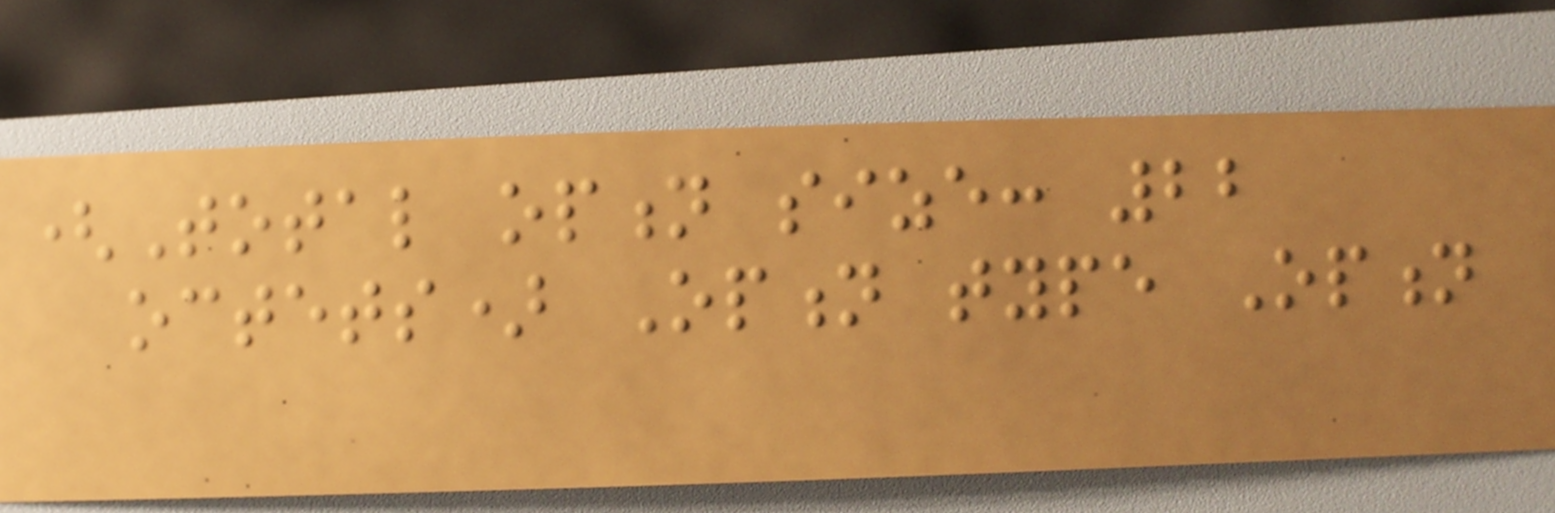(Total option size: 22
octets) Option type Option
